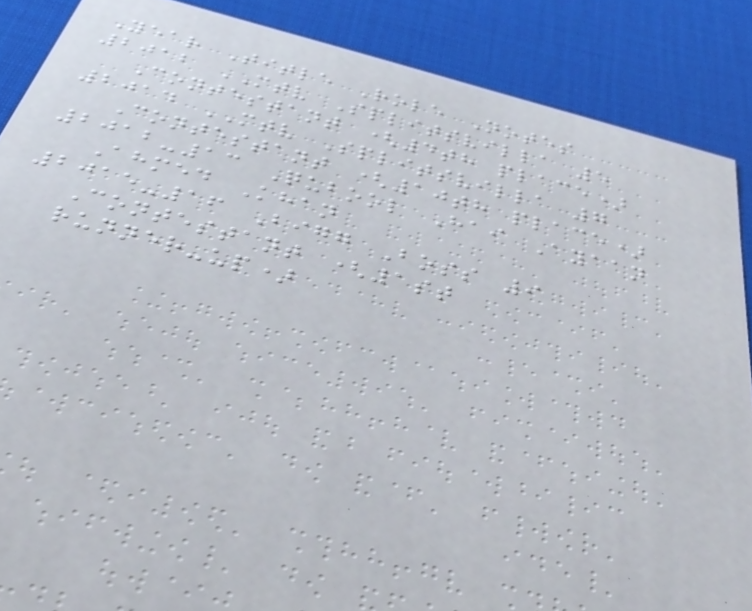Year Title Role Notes
2012 MTV Splitsvilla 5
Contestant (4th place)
2014 MTV Splitsvilla 7
Contestant (10th place)
2012-13 Qubool Hai Ayaan
Ahmed Khan
2015-16 Bigg Boss 9
Contestant (1st
runner-up)
